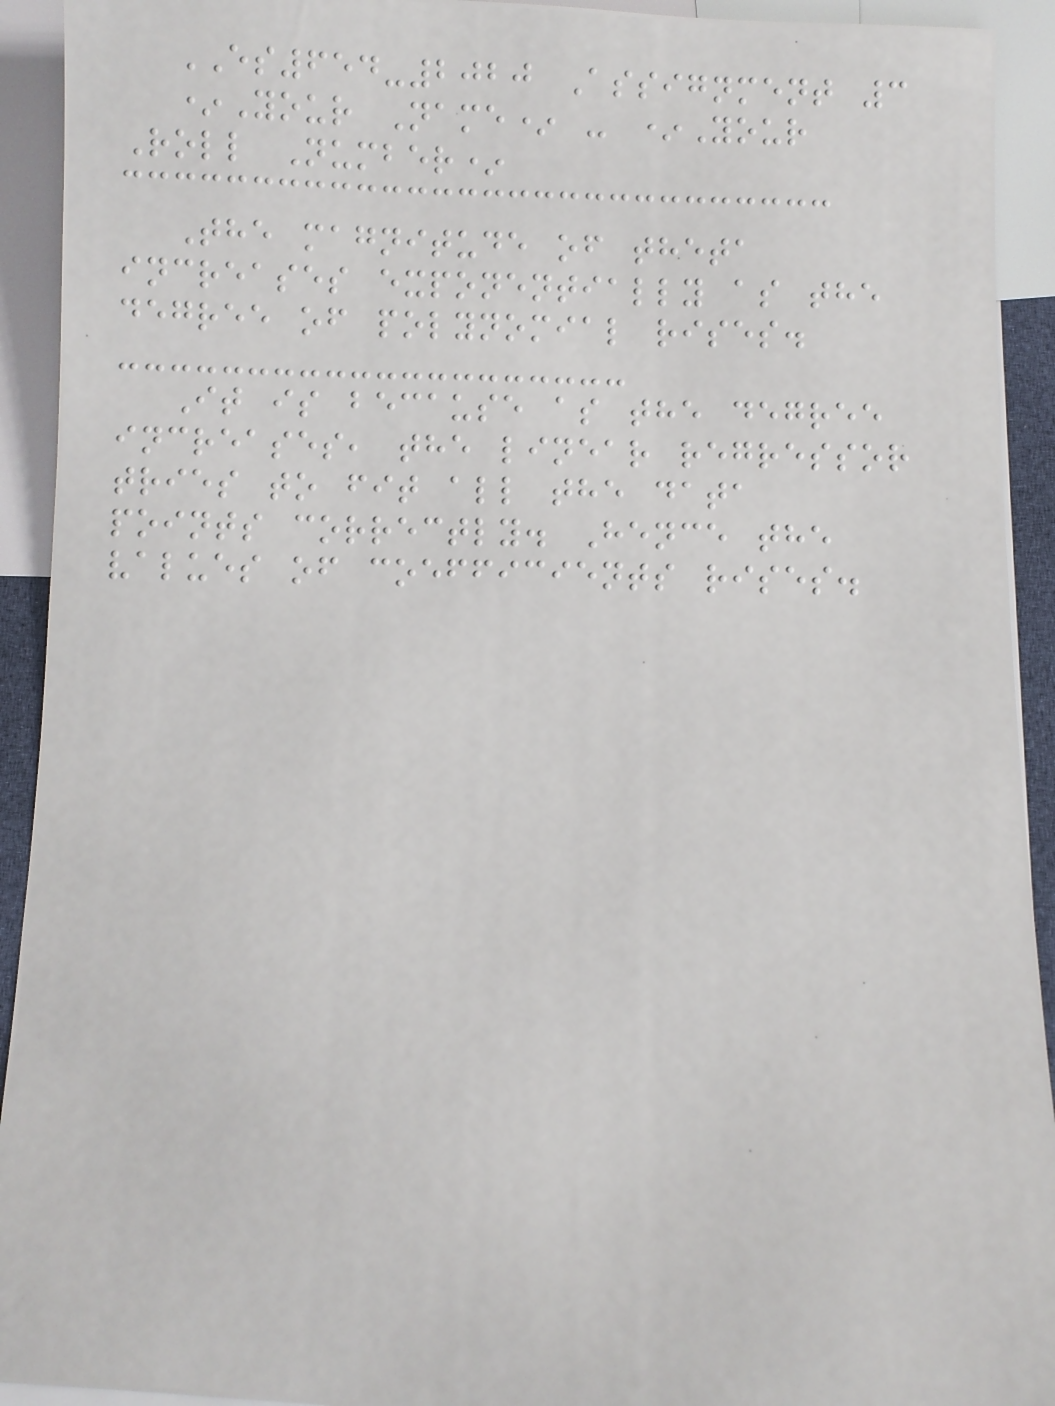ES654-2020 Assignment 3
*Your Name* - *Your
Roll Number*
The magnitude of theta
increases exponentially as the
degree of polynomial rises.
It is because as the degree
increases, the linear regressor
tries to fit all the data
points correctly. Hence the
values of coefficients rises.
